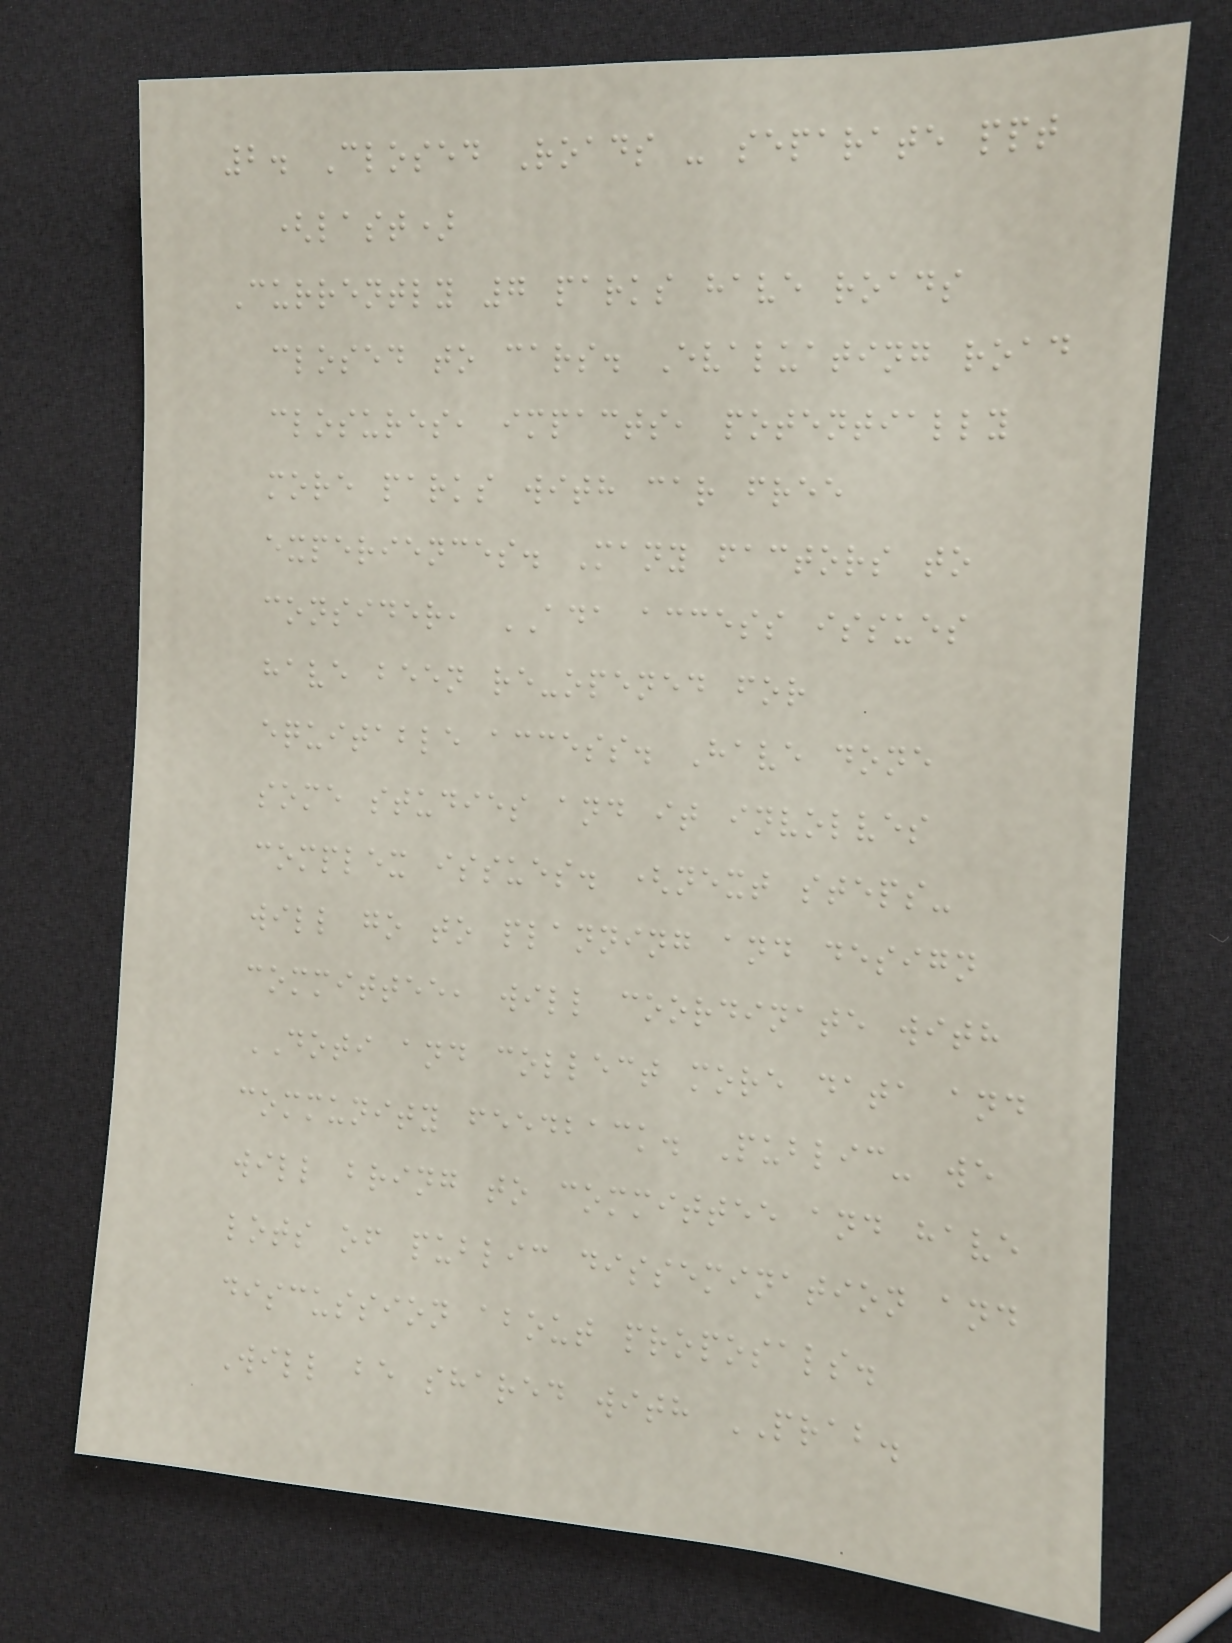2. Closed Roads - separate ppt
(last)
Currently 7 parks have roads
closed to cars. Evaluating road
closures, impacts, potentially
more parks with car free
experiences. Many factors to
consider, ADA access issues
have been re-opened for
equitable access. Have done
some studies and it involves
complex issues. (next steps-
will go to planning and design
committee, will coordinate with
DOTI and collect more data and
community feedback. Public- we
will bring to committee and have
lots of public dissemination and
discussion about proposals.
Will be shared with PRAB.
